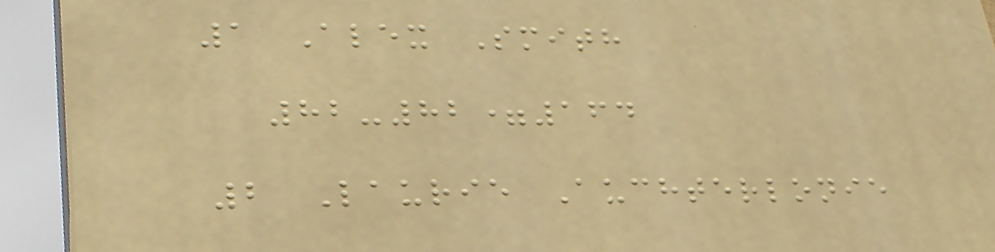1 Alex Smith
82-82=164
2 Laurie Auchterlonie
